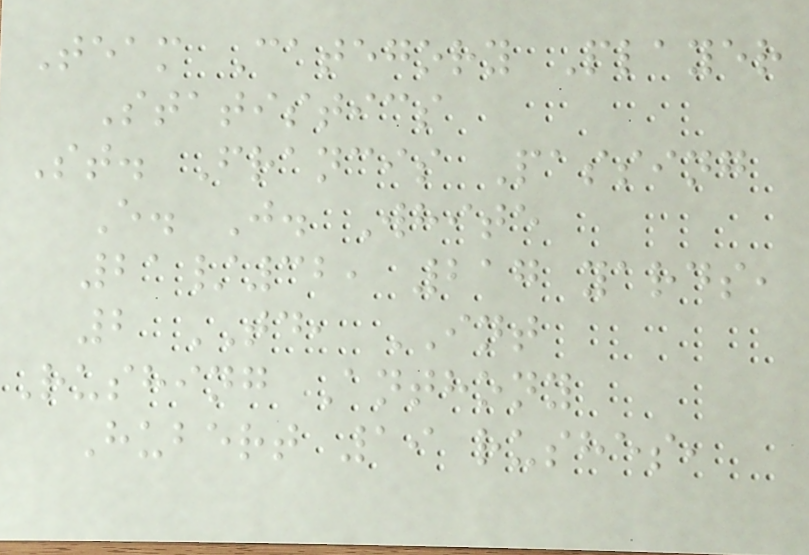Team Category Player
Statistics
St. Francis Passing
E. J. White
21/32, 217 yards,
2 TD, INT
Rushing Anthony
Hubert 19 rushes,
